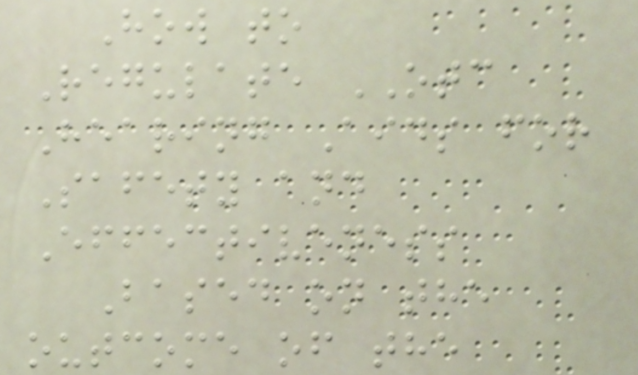How to
Regulate OTC
Hearing Aids for
Safety and
Effectiveness
Based on the
outcome of the
